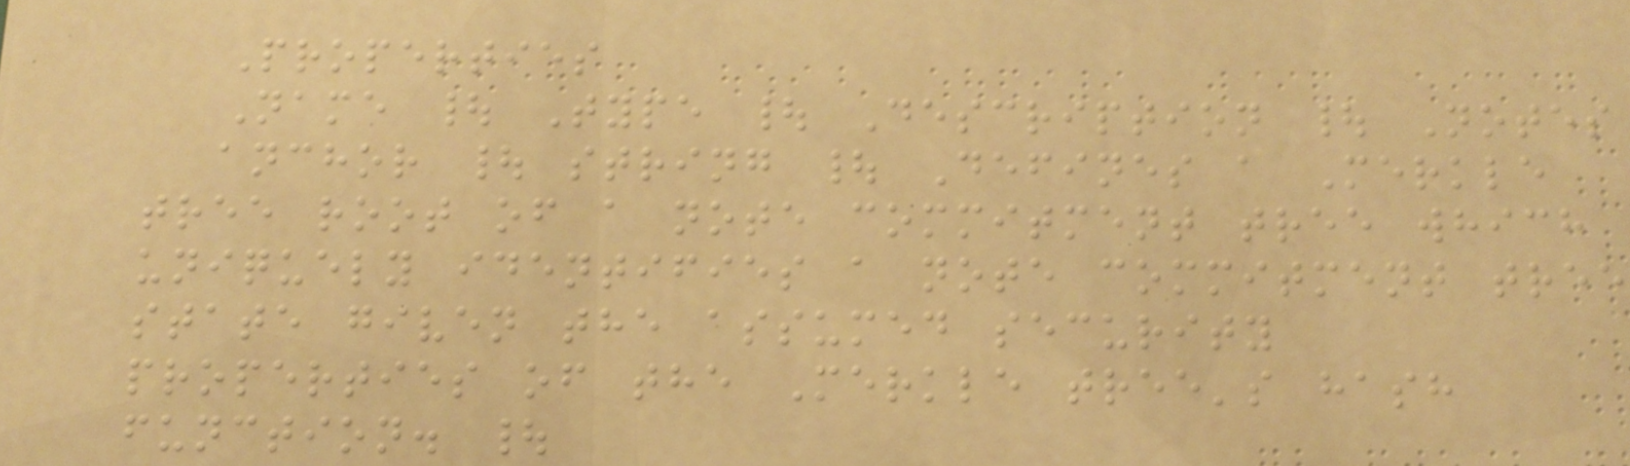Properties
Name | Type | Description | Notes
anchor | string | Defines a Merkle
tree root of a note commitment tree which
uniquely identifies a note commitment tree
state given the assumed security
properties of the Merkle tree's hash
function. |
